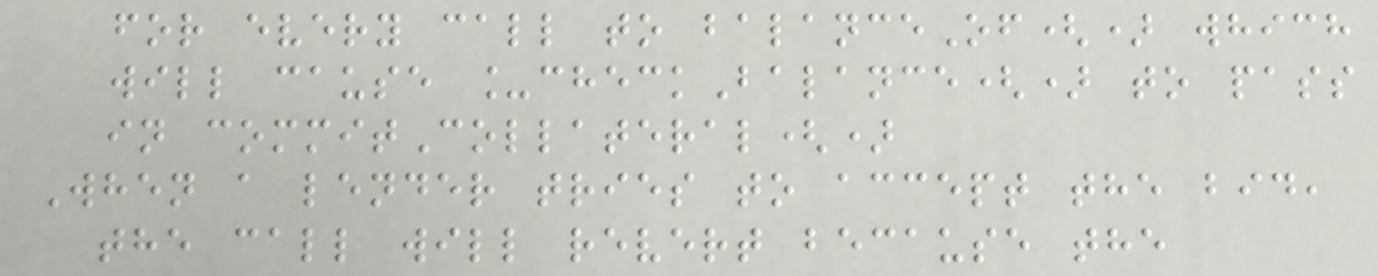for every call to balanceOf() which
will cause _checkBalance() to pass
in commitCollateral()
When a lender tries to accept the bid,
the call will revert because the
